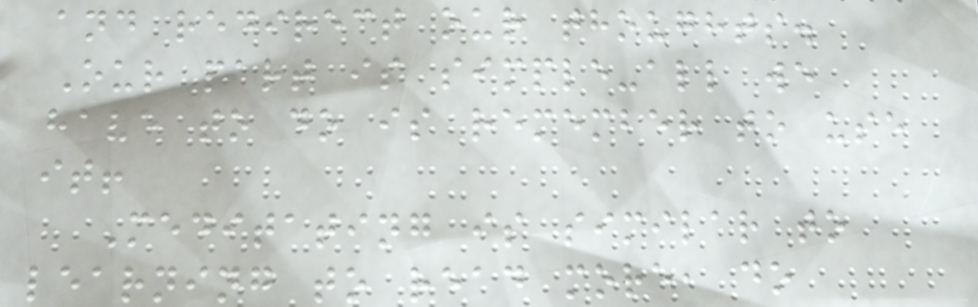and redirect our thoughts.
Our part is simple-all we
have to do is remember to use
it!
Meditating is similar to
learning to read more, do
